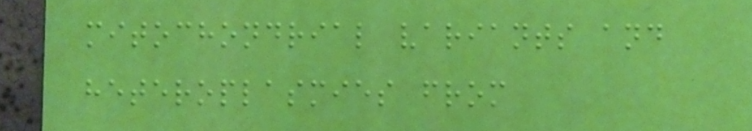mitochondrial variants and
heteroplasmies from
